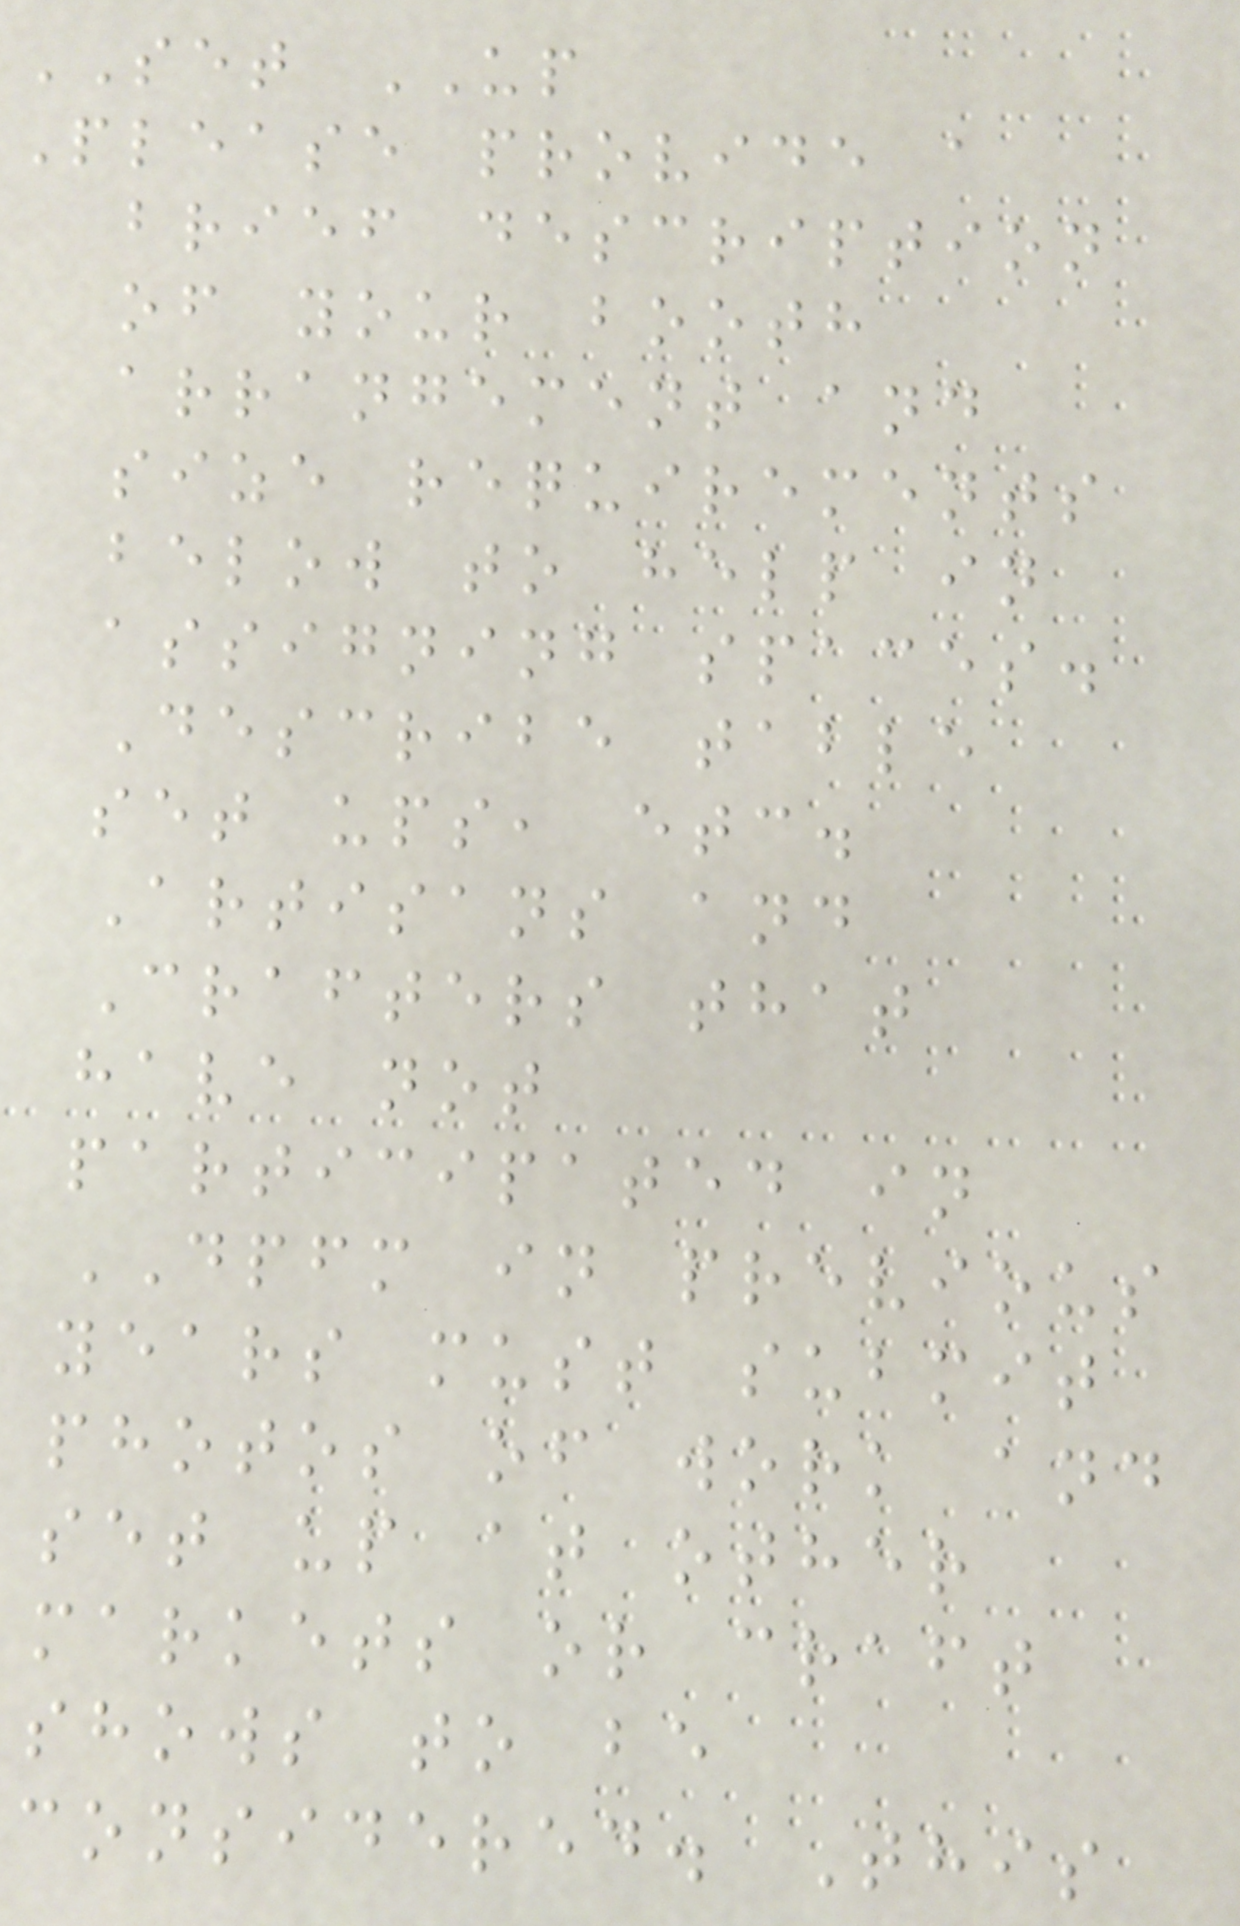SET UP
Please provide a
brief description
of your booth
arrangement and
size requirements
below to help in
assigning spaces.
Describe table
set ups, etc.
Artisans and
Crafters that
have not
participated in
DPFM in previous
years must submit
photos of work and
set up at other
markets or craft
shows to be
considered. This
